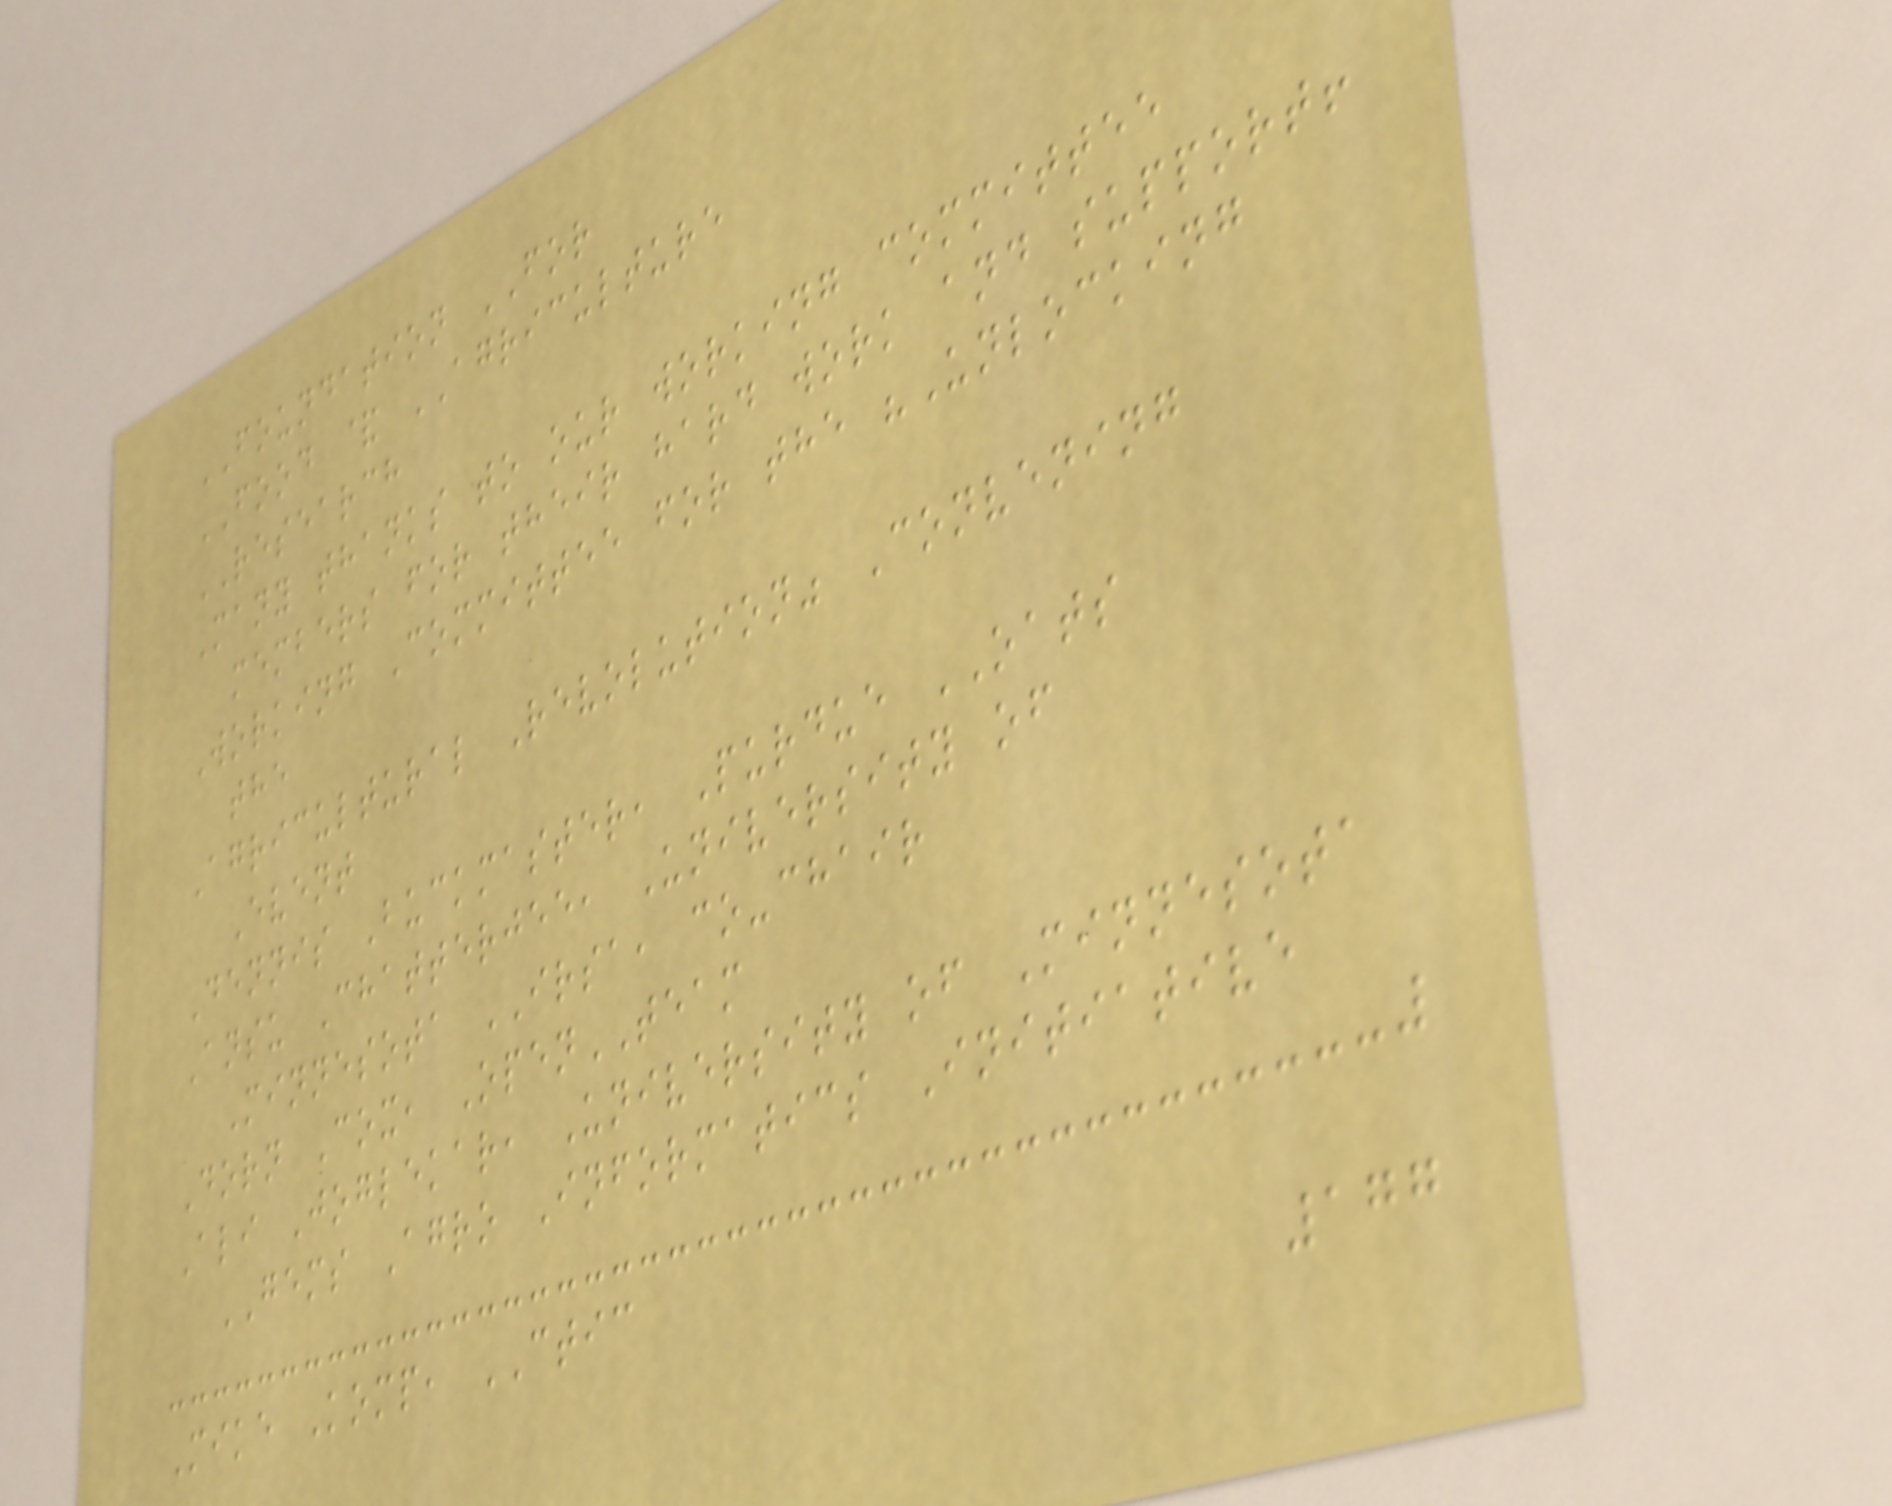FOUNDATION FOR
FOOD & AGRICULTURE
RESEARCH
Many thanks to our working committee
members for their hard work and support!
Working Committee for the "Unlocking
the
Agricultural Revolution" Convening
Event
Dennis Buckmaster, Purdue OATS
Ansu Chatterjee, University of
Minnesota IRSA, co-chair
Dorn Cox, OpenTEAM
Ali Joglekar, University of Minnesota
GEMS Agro Informatics Initiative
Mike Komp, CTIC
177
